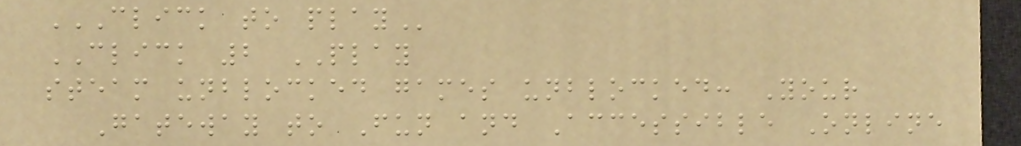CLICK TO PLAY
CLICK 2 PLAY
steam unblocked games unblocked: Your
Gateway to Fun and Accessible Online
